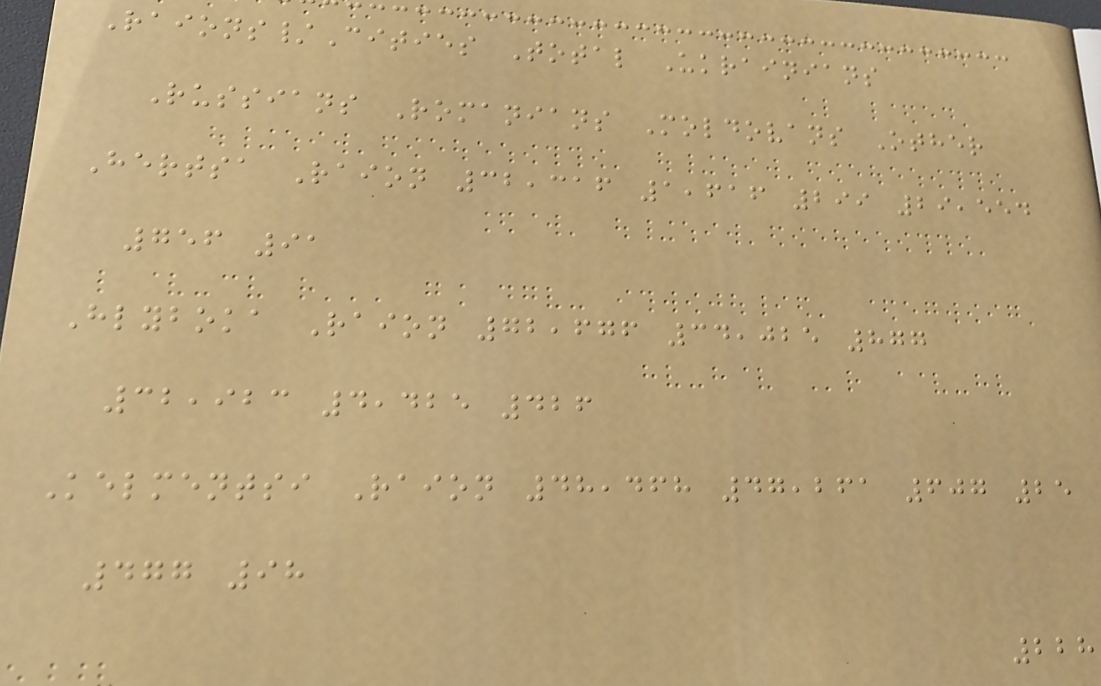Raions/Cities Total Ukrainians
Russians Romanians Moldovans Other
Hertsa Raion 32,316 1,616 299 29,554
756 91
Hlyboka Raion 72,676 34,025 877
32,923 4,425 426
Kelmentsi Raion 48,468 47,261 607 25
477 98
228
